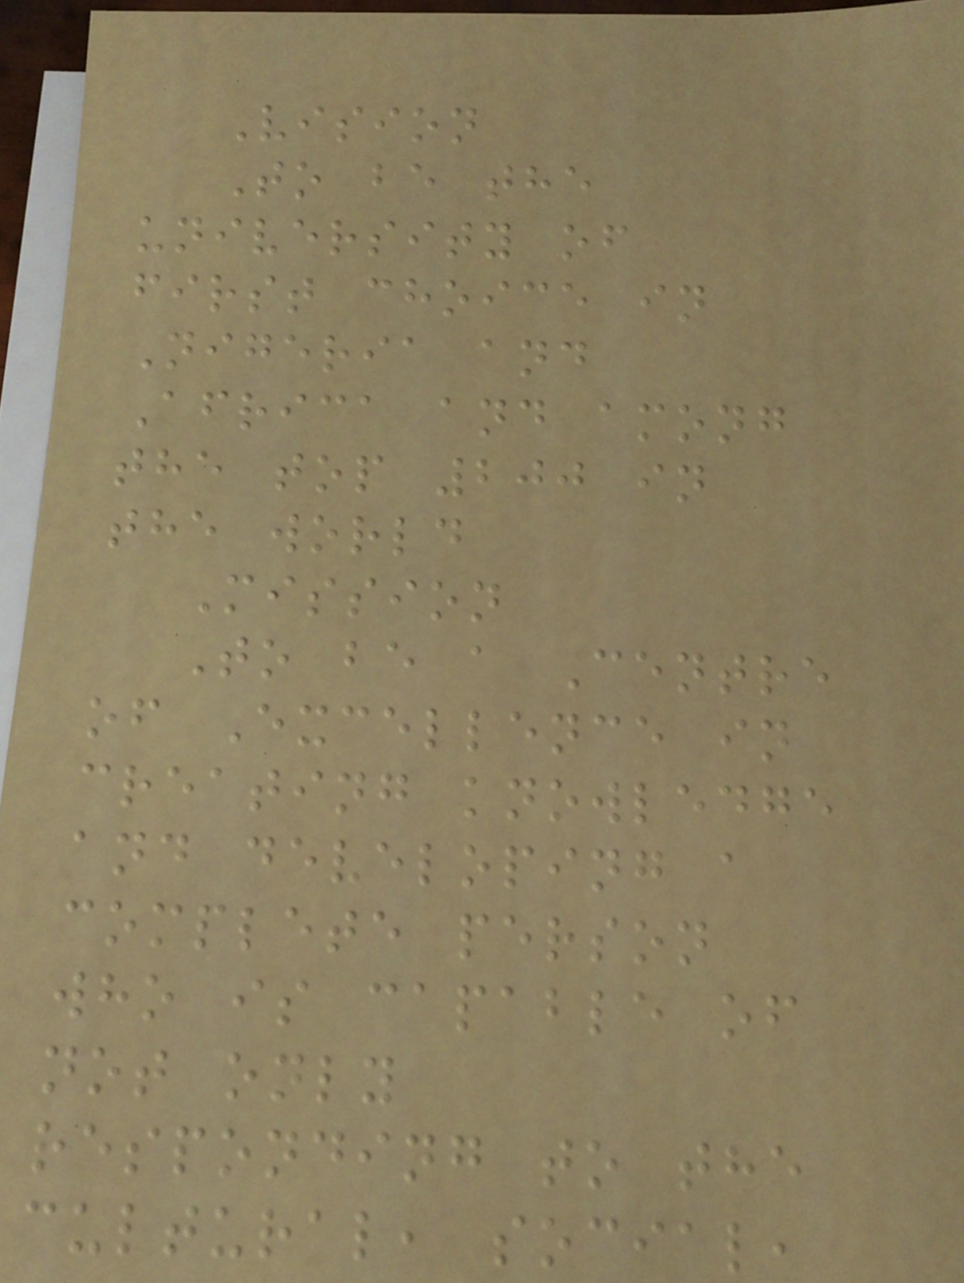Vision
To be the
university of
first choice in
Nigeria and
Africa and among
the top 200 in
the world
Mission
To be a Centre
of Excellence in
creating knowledge
and developing a
complete person
who is capable of
not only
responding to the
cultural, social,
